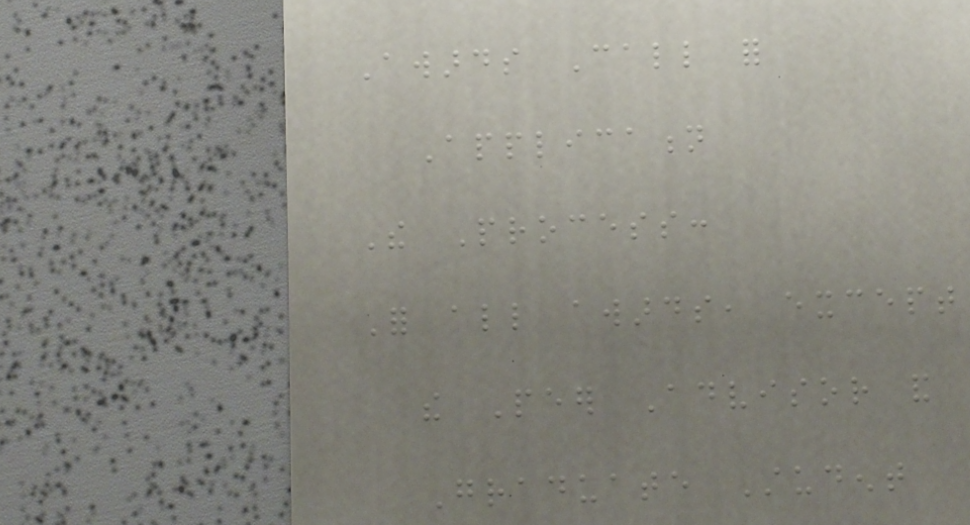Awards Call for
Application
The Process:
For all awards, except
the Peer Advisor and
Graduate Student
